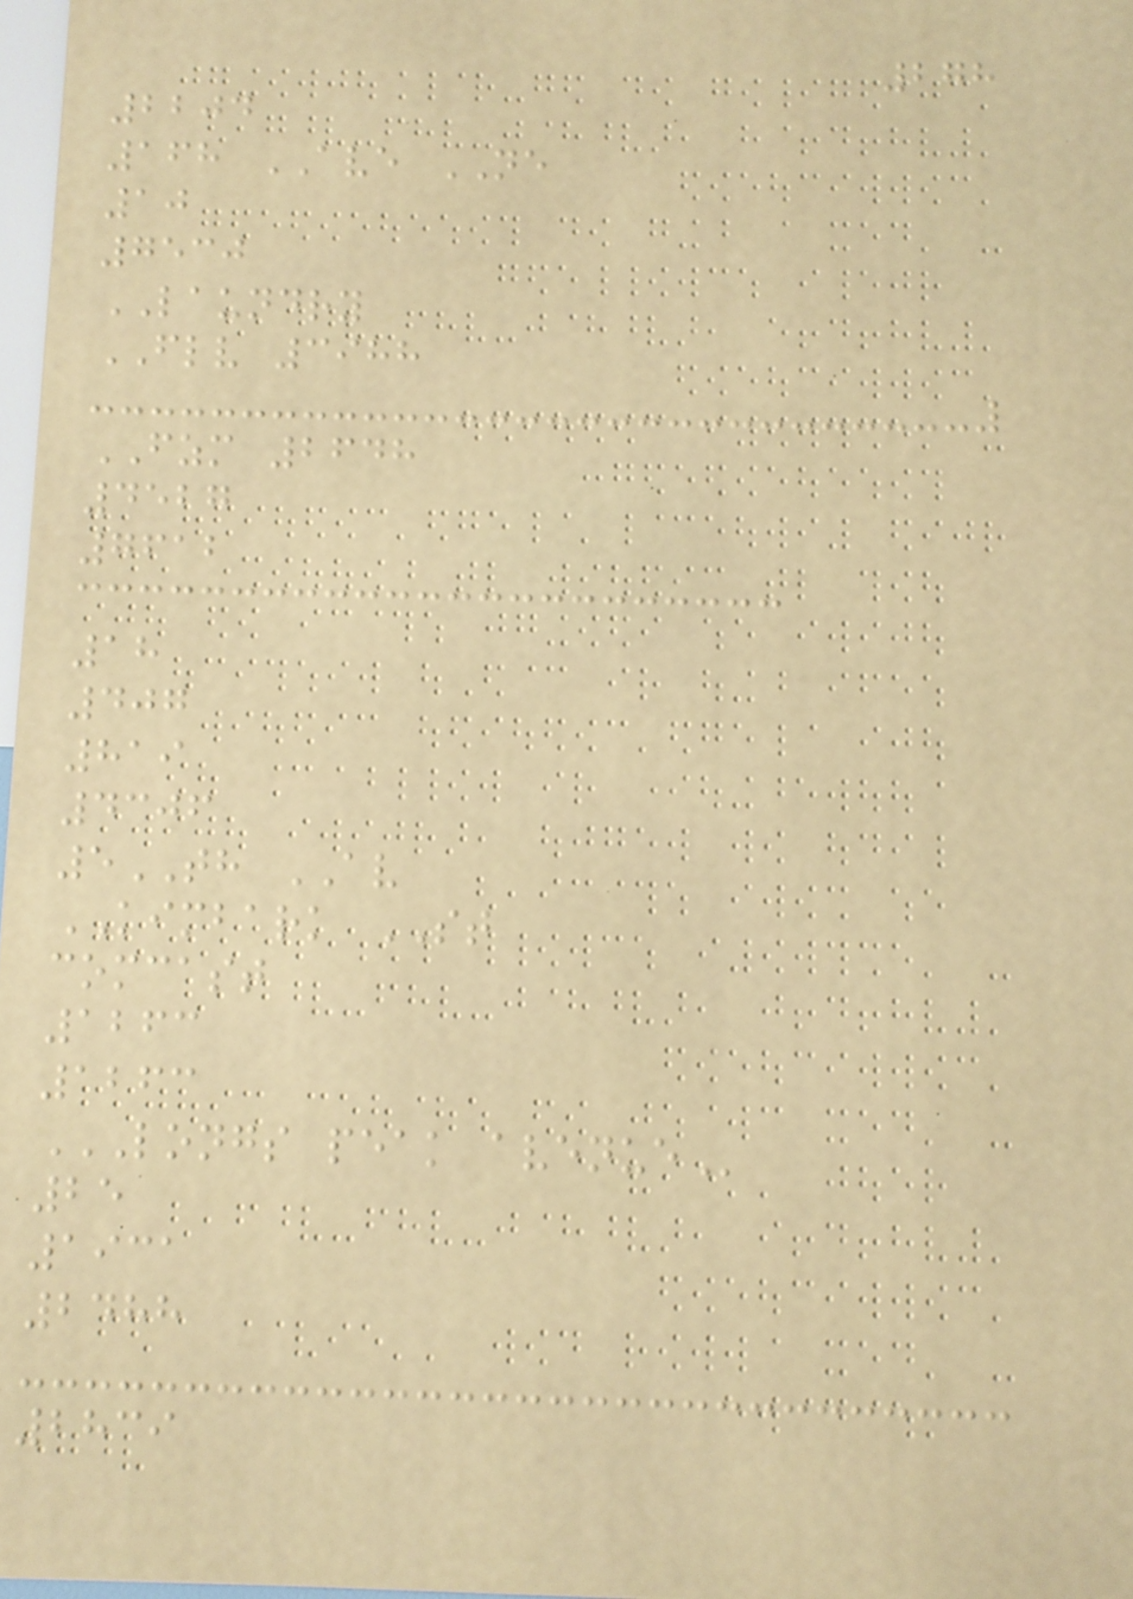278
2204
168 AVE NE
10
7530
LAUNDRY
FLV 3988
FZM 2648
4527
7612
18
407
819
4306
5TH AV
KIMBARK ST
comcast
1263
1263
LONGS PEAK AVENUE
25
1931
2488
2839
